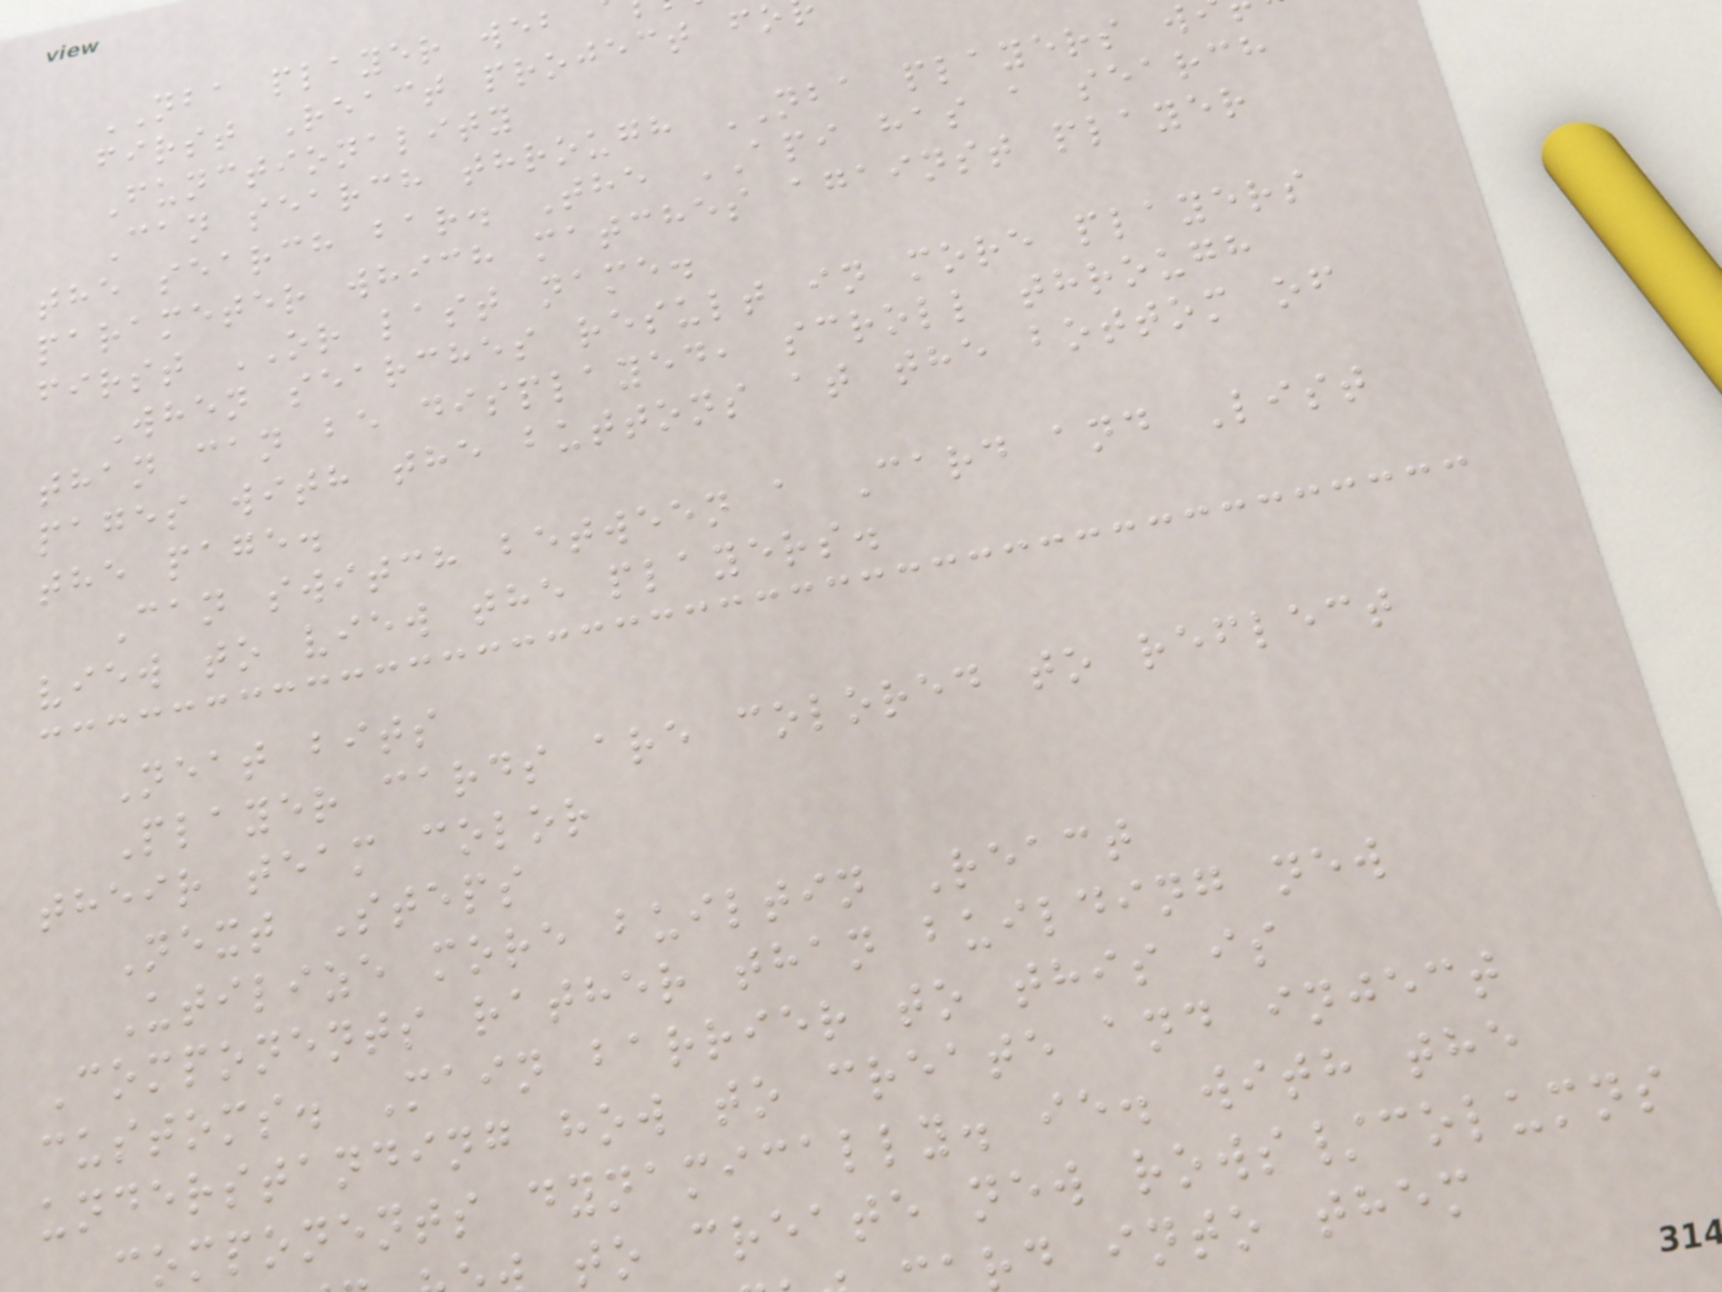NBA player web
first React project fo
Functionality
Can search through NBA players w
the search bar. The API has a search
parameter which matches against player
first OR last name.
When searches result in more players
than can be displayed, scroll through
pages with the buttons at the bottom of
the page.
Can switch between a Card and List
view to view the players.
Neat bits
Player cards are colored to reflect
their team color
Next Steps
Utilize more builtin React
Components rather than building new
customs. Main barrier to this is
understanding how to create and inject
omponents dynamically. ie. with the
to create new rows/columns
d into them
